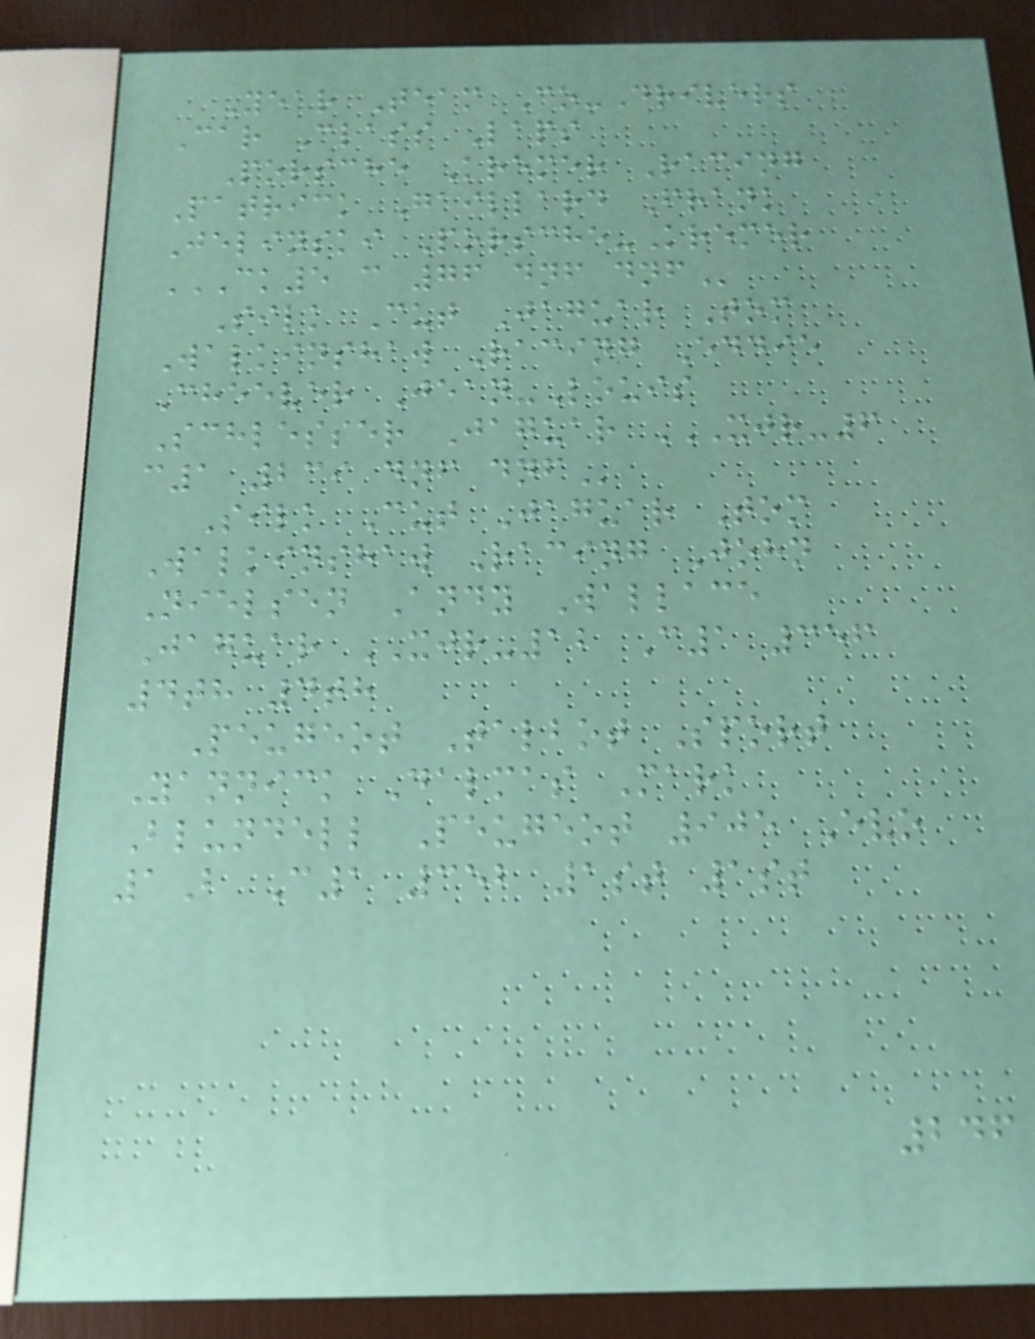Year Team Co-Drivers
Car Class Laps
Porsche Kremer Racing
Patrick Gaillard Frank
Jelinski Porsche-Kremer
CK5 C 76 DNF DNF
Silk Cut Jaguar Tom
Walkinshaw Racing Eddie
Cheever Jean-Louis
Schlesser Jaguar XJR-6
C1 239 DNF DNF
Silk Cut Jaguar Tom
Walkinshaw Racing John
Nielsen Andy Wallace
Jaguar XJR-12 C1 356
4th 4th
Peugeot Talbot Sport
Yannick Dalmas Mark
Blundell Peugeot 905 Evo
1B C1 352 1st 1st
246
